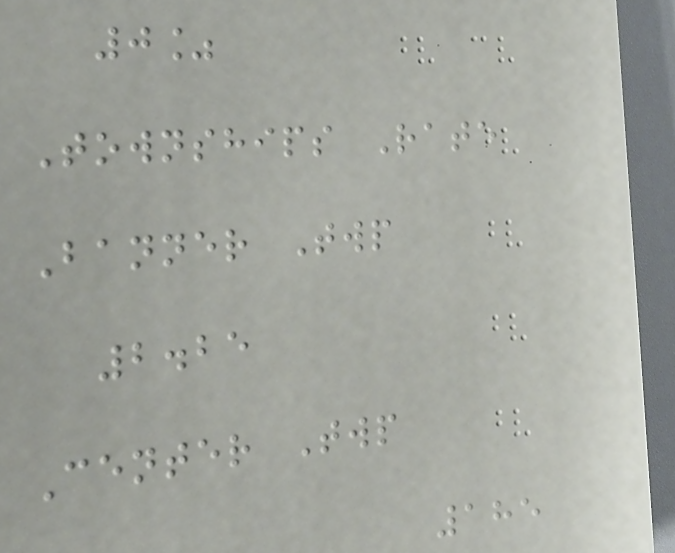0%
Townships Rate
Banner Twp
2.25
Center Twp
185
